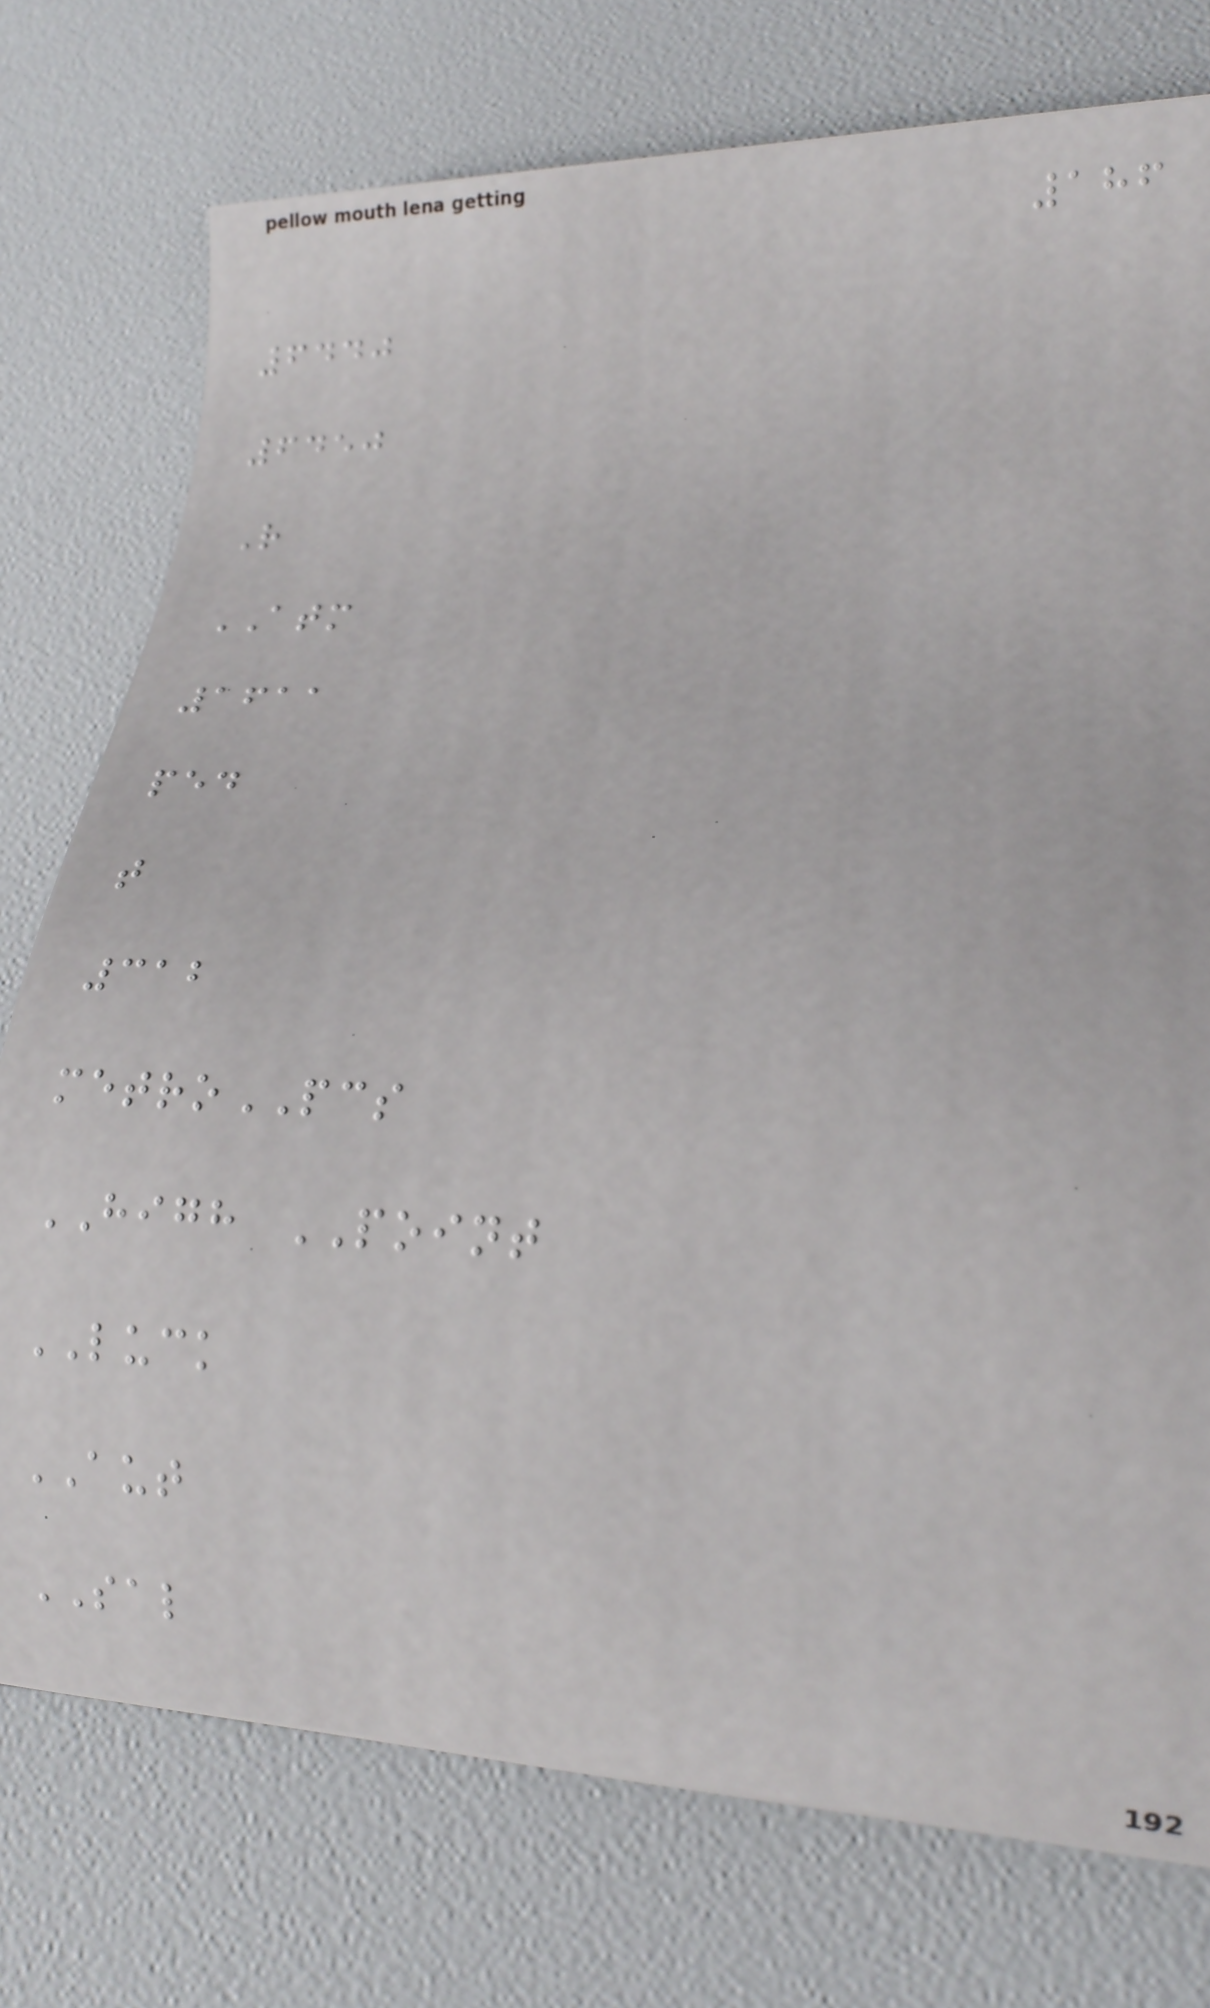186
6440
6450
R
ATM
1611
ped
t
312
metroPCS
HIGH POINT
LUCK
AUT
SAL
